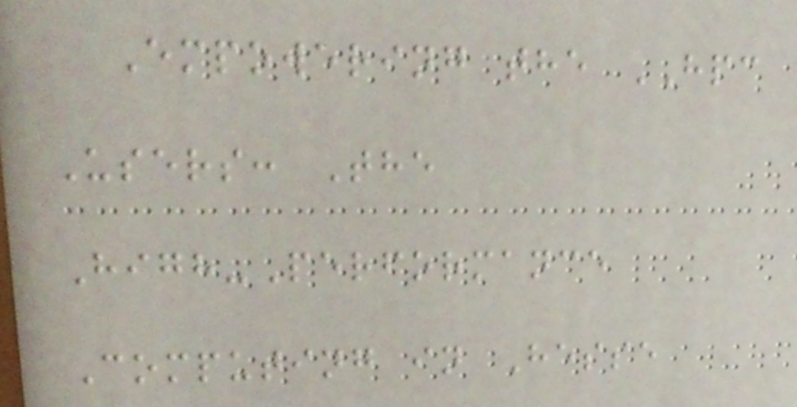Empowering the HPC
Users: The
High-Performance
Computing in Hesse
